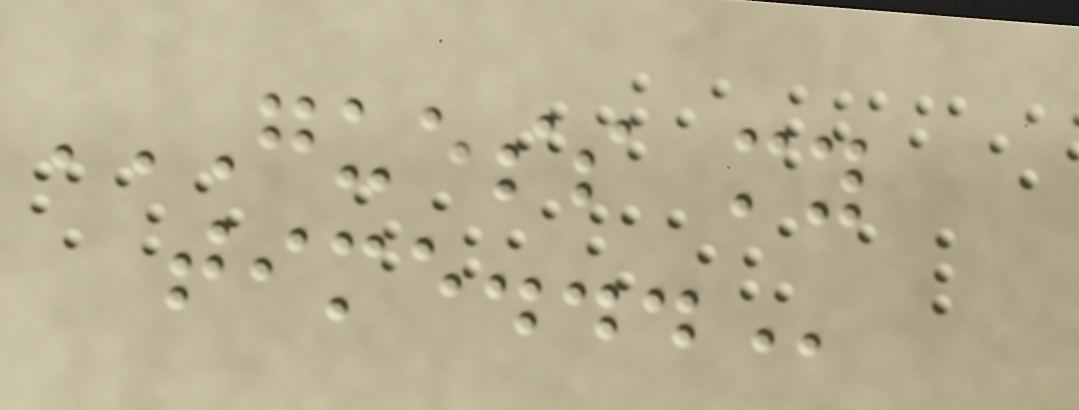GUESS MY
TIME...
